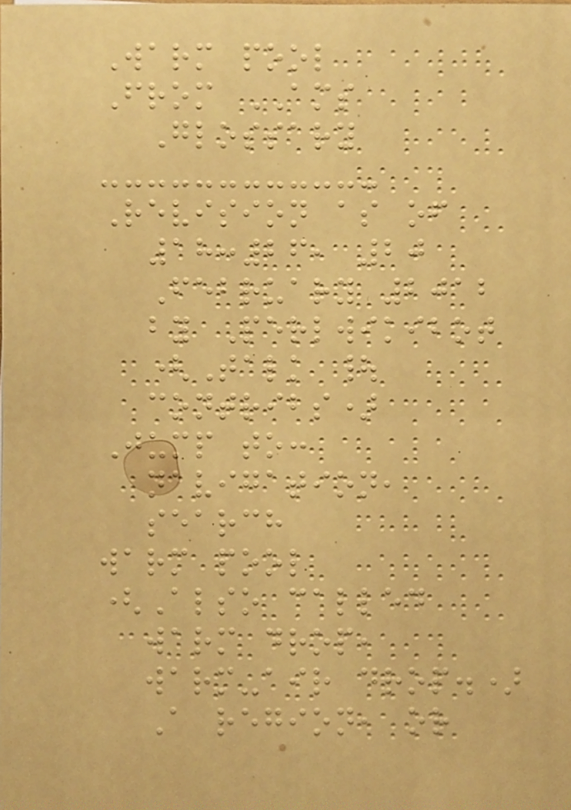Warm pool
From AMS
Glossary
Revision as of
18:26, 20
February 2012
by Perlwikibot
(Talk |
contribs)
Jump to:
navigation,
search
warm pool
(Also called
warm drop,
warm-air drop.)
A region, or
